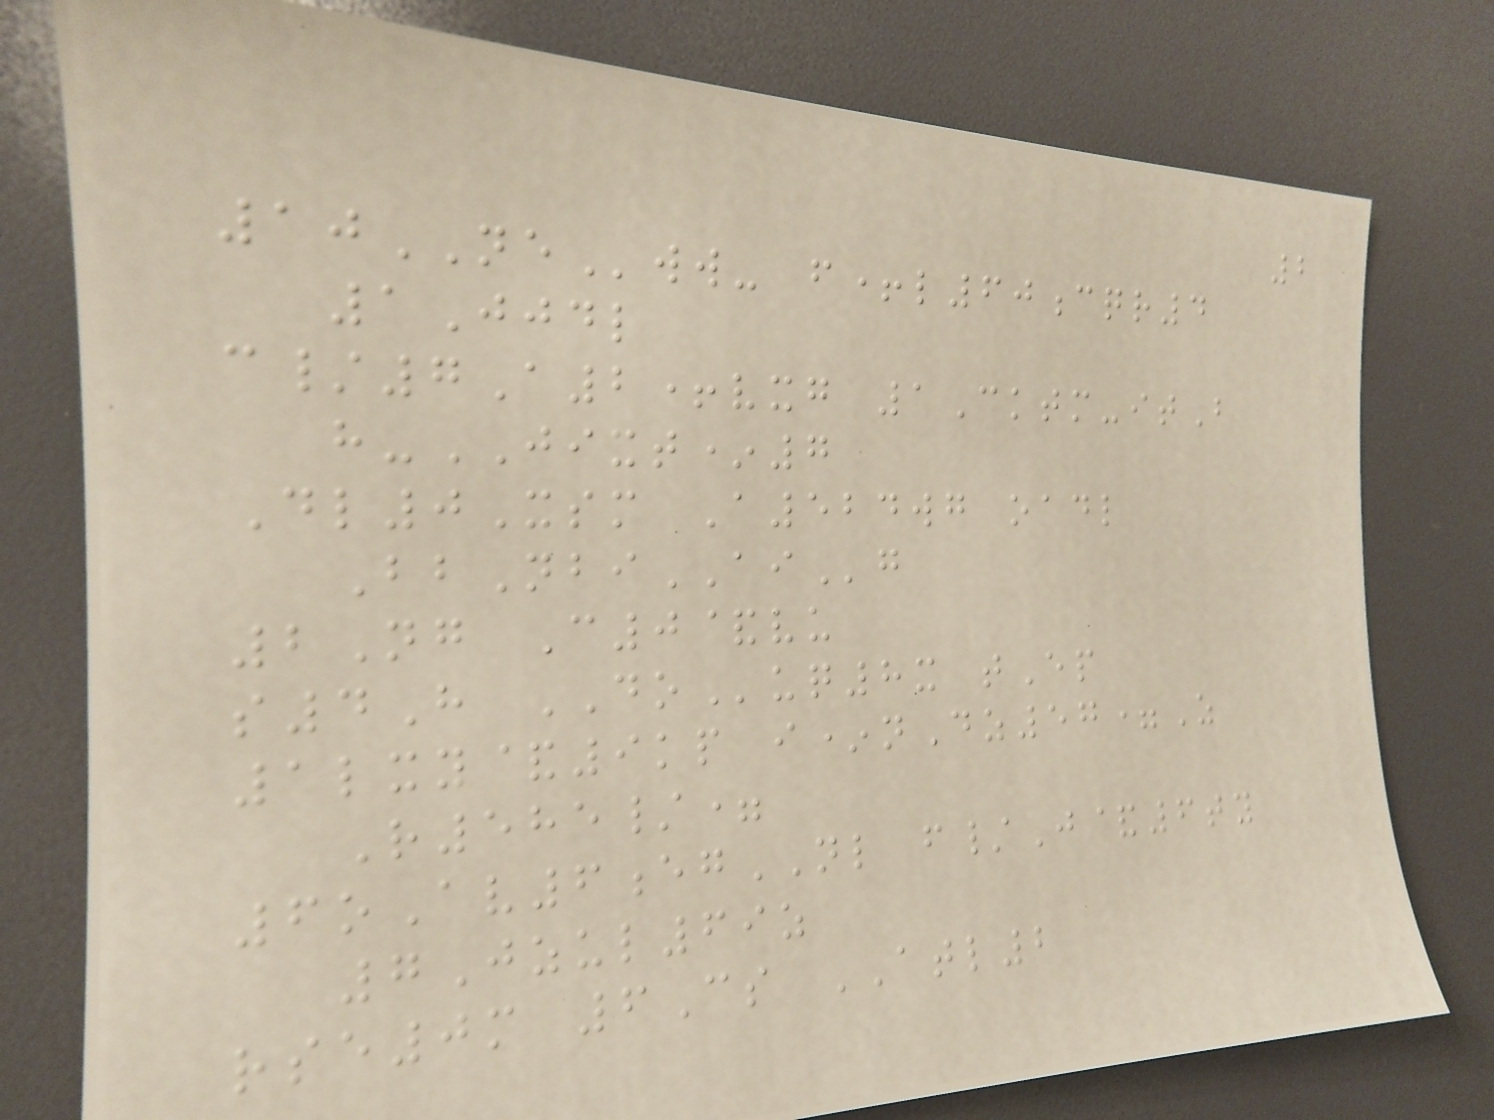2
10NEww- f+l60cqr4
1Jjdl
c/7A2+vxg 1Cktm-itB
h-JIXT*7
Dl0Xsm A524wg oadl
BbNbiAIg
2Ng C0&vu
s4H DOuq8x tEp
1lxy&9kp i*nDz57=Z
R585/=
6oAv6egNL f/J&6ty
7Jzul69z
rse0m 6Cs ATL2
